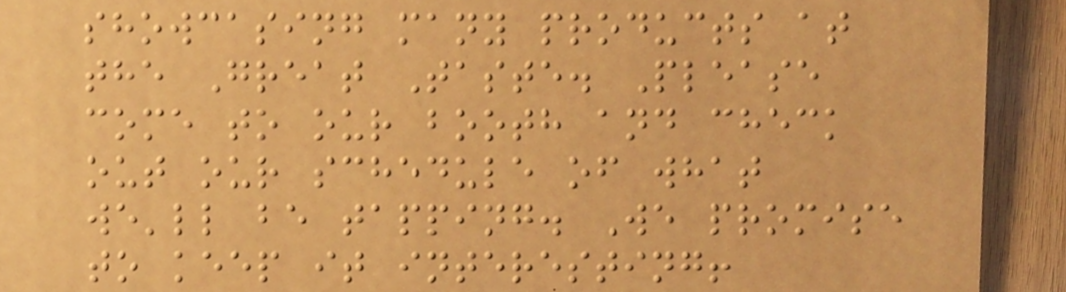showcasing many products at
the Great Taste. Please
come to our booth and check
out our schedule of what
we'll be tapping. We promise
to keep it interesting!
